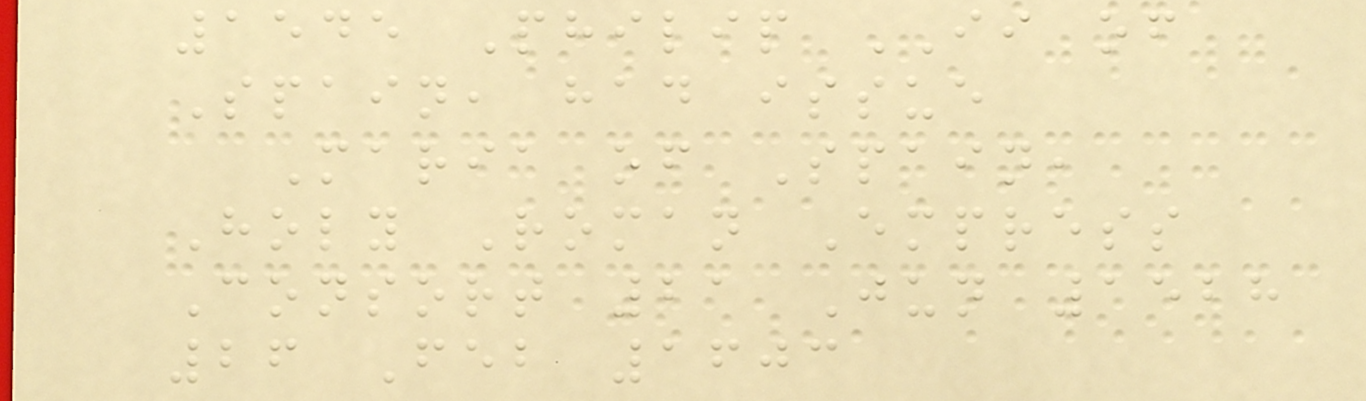1545 Philip II of
Spain, had issue
Maria of Spain,
Holy Roman Empress
Consort 21 Jun 1528
26 Feb 1603
